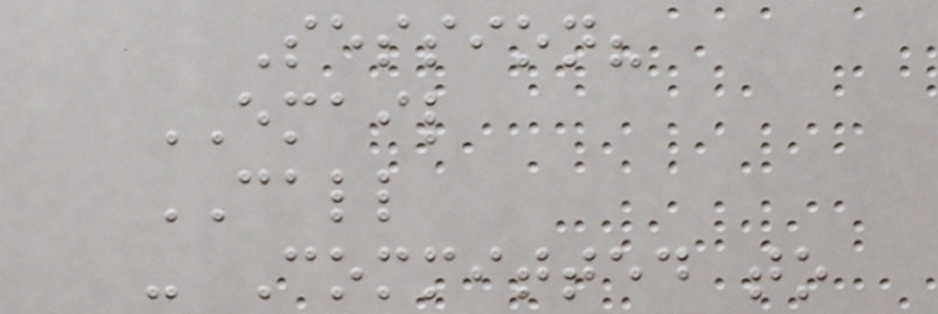Session?
EMAIL
CALL
- Committed to
